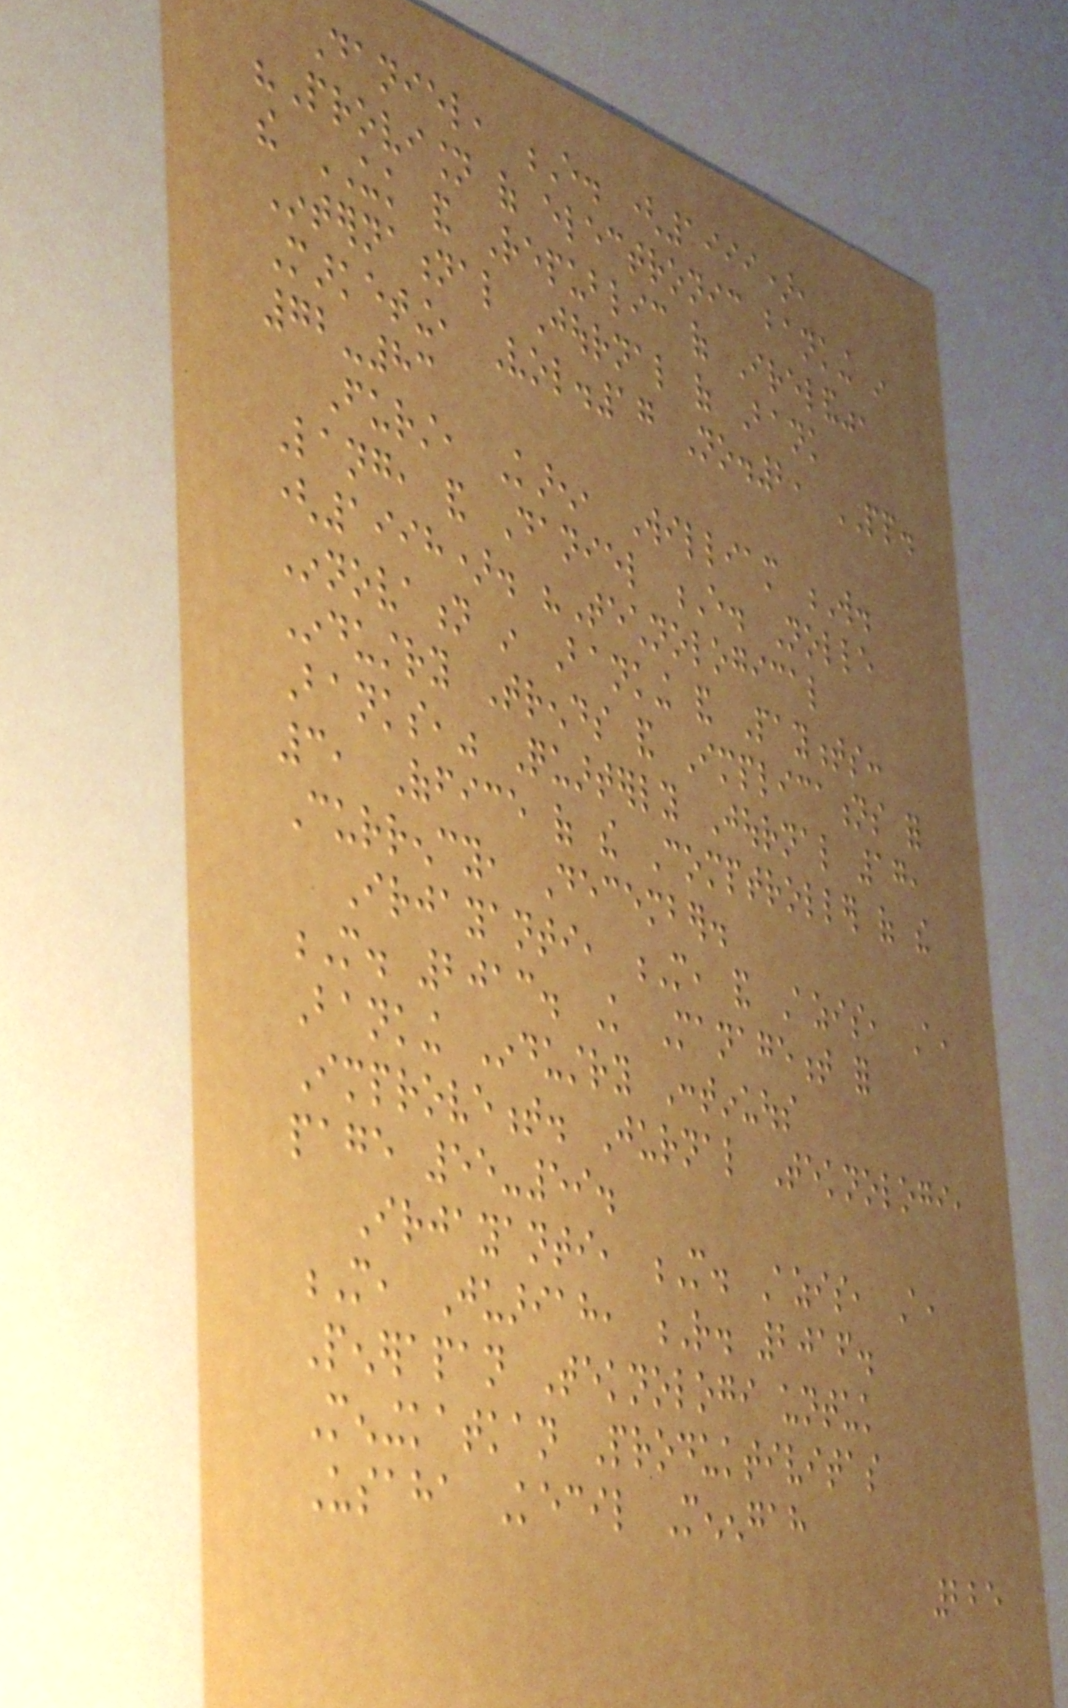Daniel, E. (1999),
"Provision of electronic banking in
the UK and Republic of Ireland",
International Journal of Bank
Marketing, Vol.17 No.2, PP.
72-83
Furst, Karen, William W.
Lang, and Daniel E. Nolle
(1998). "Technological
Innovation in Banking and Payments:
Industry Trends and Implications for
Banks," Quarterly Journal 17,
3, Office of the Comptroller of the
Currency, December.
Irjayanti, M, and Azis, A,
M. 2013. Knowledge Management for
Banking Industry Continuous
Improvement. Jurnal Teknologi,
page 55-59.
Irjayanti, M. Azis, A,
M, Juariah, R. 2016.
Penerapan Teknologi untuk
Meningkatkan Produktivitas
Usaha Kecil Menengah
225
